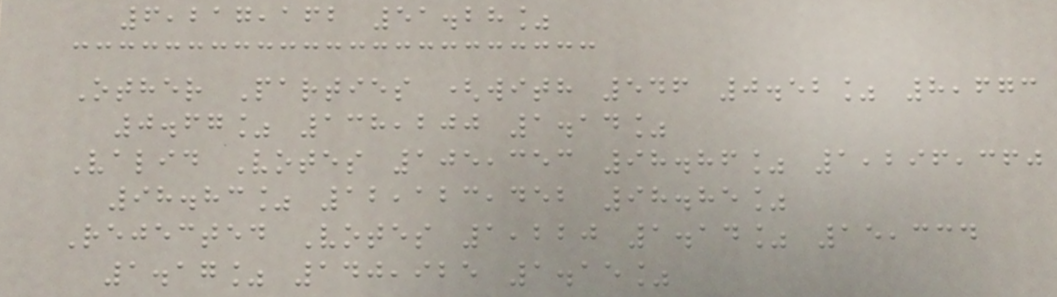6,217,162 51.28%
Other Parties (with 546 0.52% 8,673
0.67% 138,200 1.14%
Valid Votes 105,353 98.86% 1,296,360
98.83% 12,123,452 98.85%
Rejected Votes 1,220 1.14% 15,334
1.17% 140,925 1.15%
